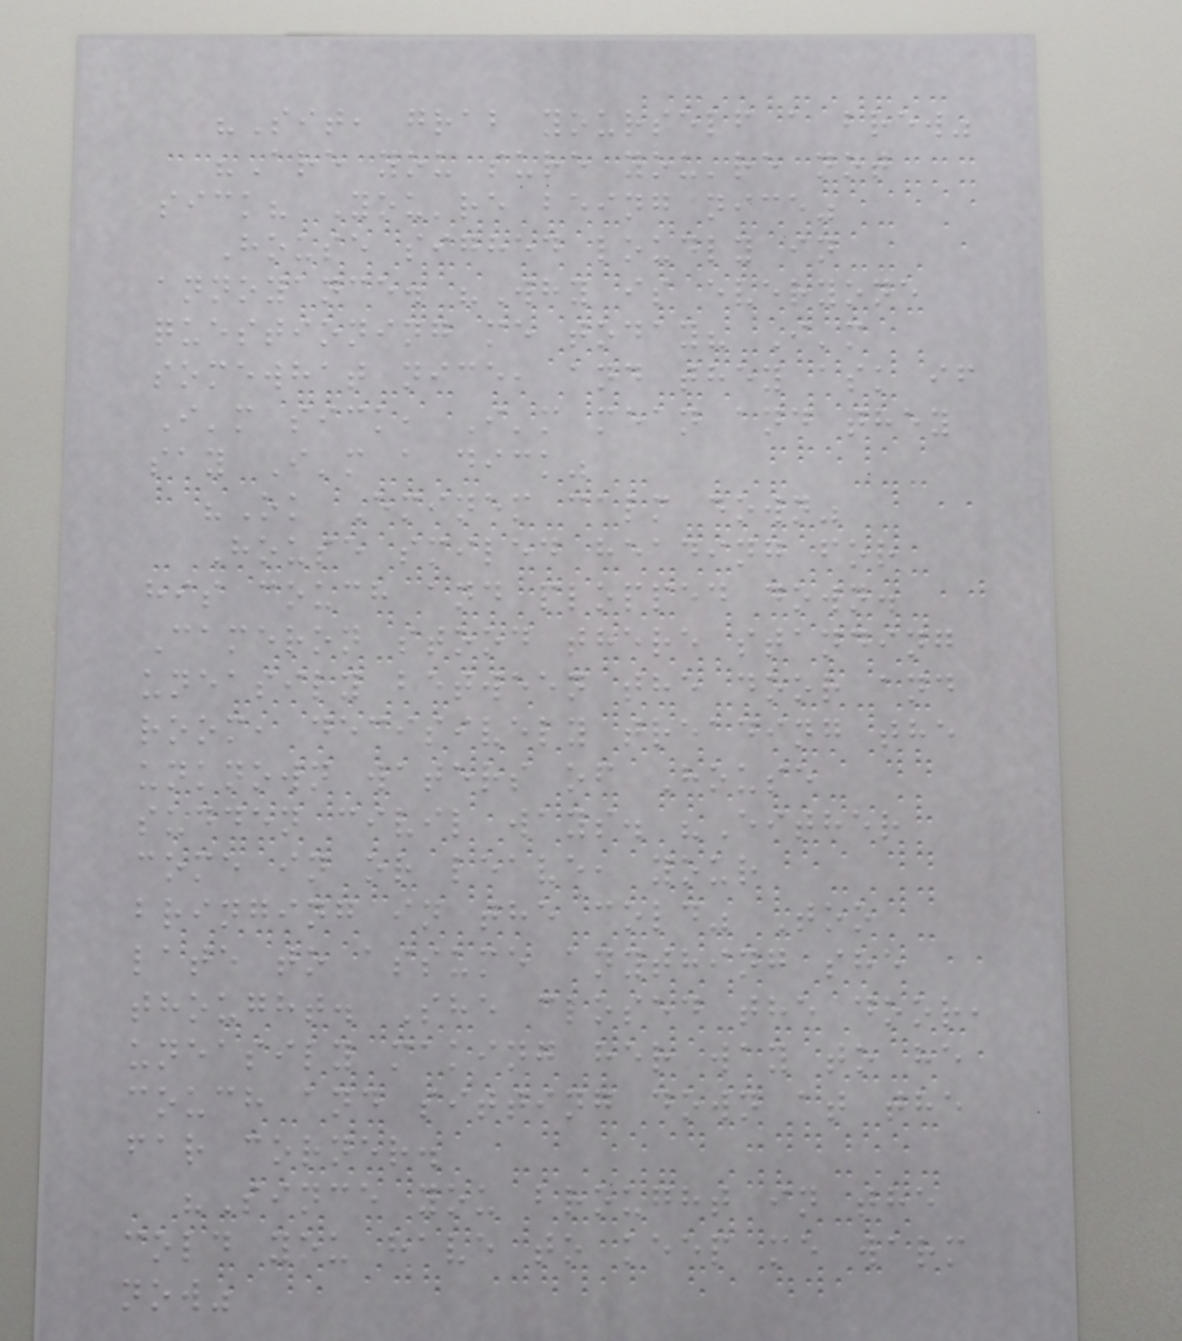"Sit, grab yourself a brew"
"Are you sure you're not
sick? You're being nice"
House sighed loudly in
annoyance. "Why is everyone
questioning me today? I'm
somewhat nice, and they ask if
I'm sick, I'm mean and they
say I'm a dick"
"Ok Eminem calm down"
House smiled heading for
his couch and plopped down.
Cameron stood there standing
uneasily between the door and
room, decisively treading the
unknown waters of House
sudden civil ways. "Either
come in or leave, your
bringing in the cold" Too
late to assume anything she
thought. She closed the door,
uneasily making her way to he
couch and sitting down at the
far corner.
"Since you brought in the
cold you have to keep me warm
now"
